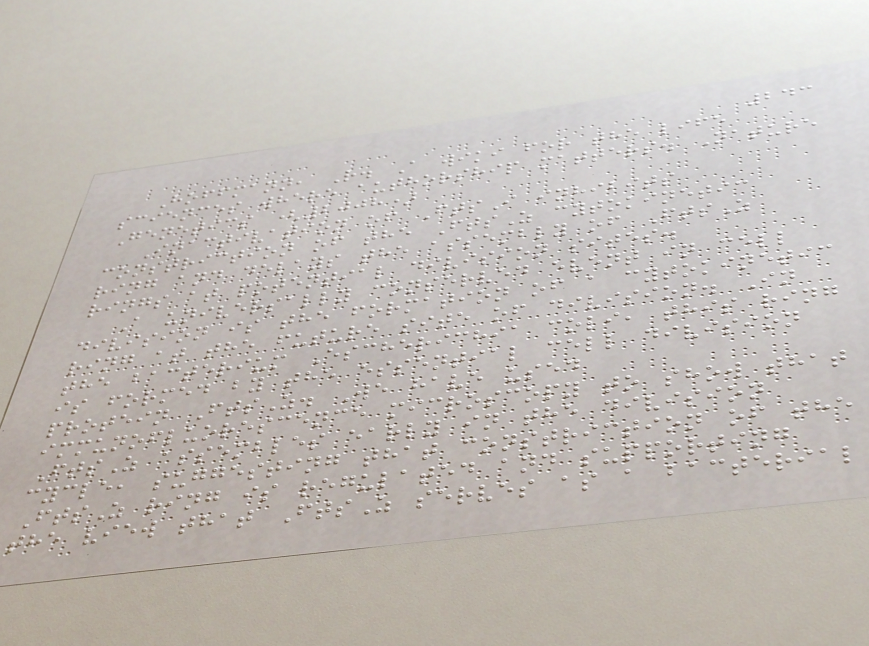243
Hoffmann, R. A wiki for the life
sciences where authorship matters. Nature
Genetics (2008)
Inactivation of FtsI inhibits
constriction of the FtsZ cytokinetic
ring and delays the assembly of FtsZ
rings at potential division sites.
A universally conserved event in cell
division is the formation of a cytokinetic
ring at the future site of division. In
the bacterium Escherichia coli, this ring
is formed by the essential cell division
protein FtsZ. We have used
immunofluorescence microscopy to show that
FtsZ assembles early in the division
cycle, suggesting that constriction of the
FtsZ ring is regulated and supporting
the view that FtsZ serves as a bacterial
